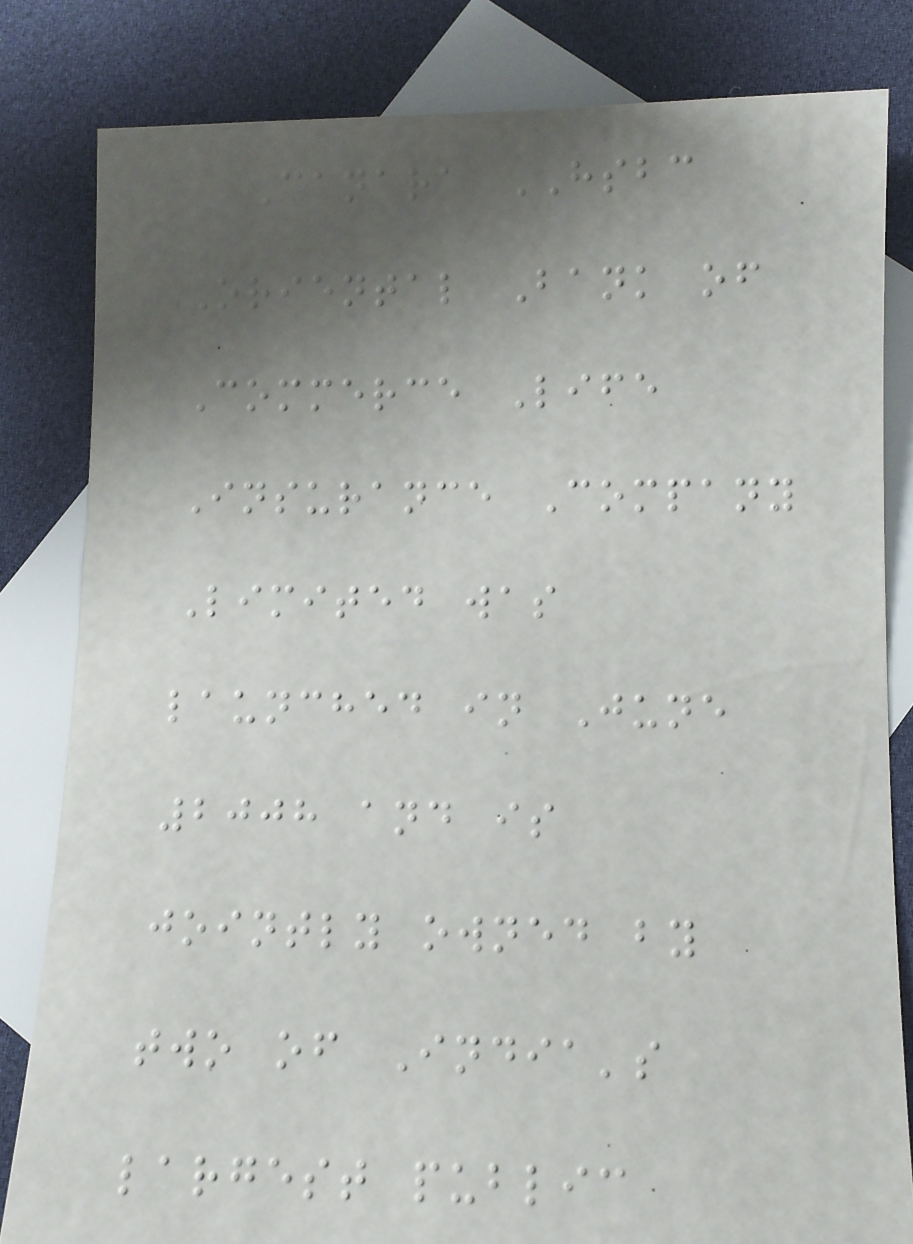Canara HSBC
Oriental Bank of
Commerce Life
Insurance Company
Limited was
launched in June
2008 and is
jointly owned by
two of India's
largest public
